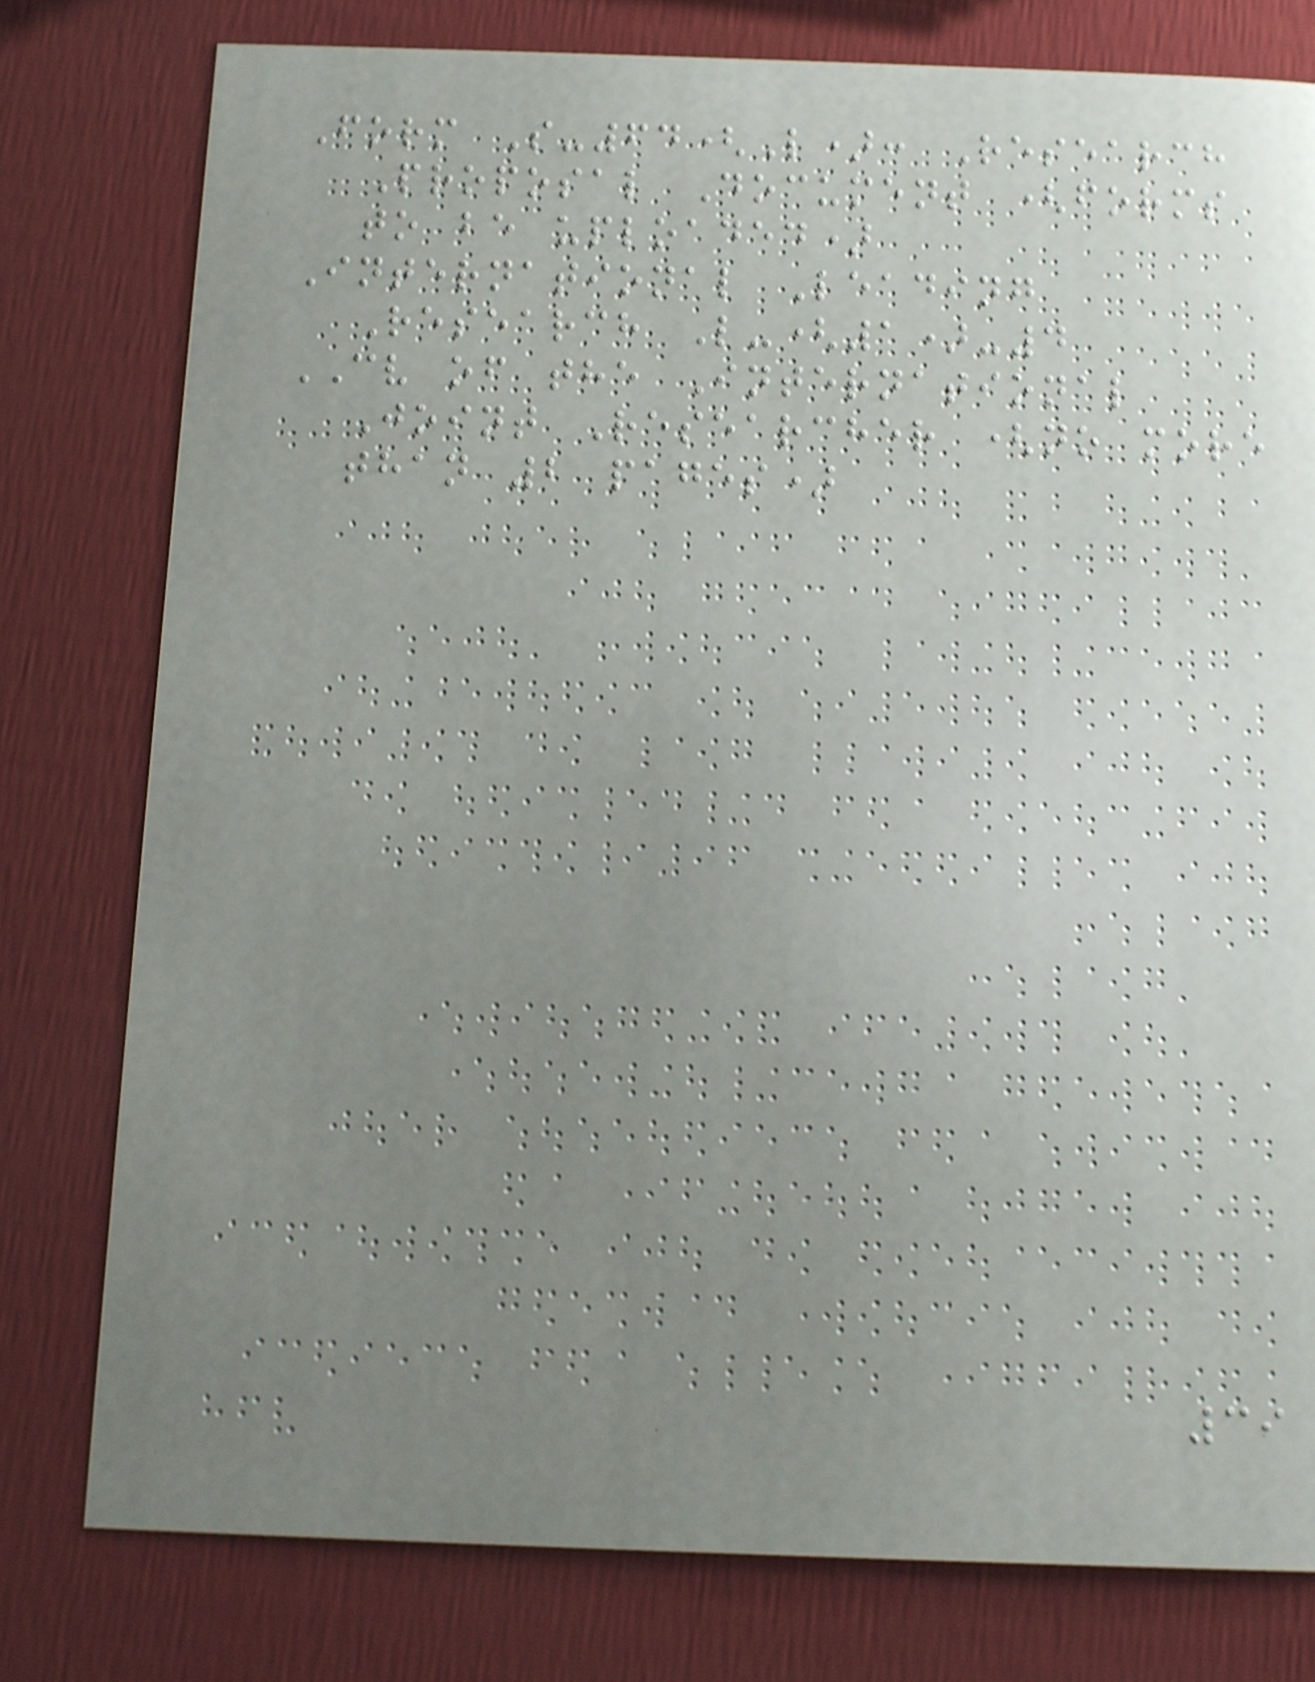Form S-64(L): Research
Proposal Document (forms
to be uploaded)
International Leading
Research L-(1)-4
CV of the International
Joint Researcher (no more
than 2 pages)
39
